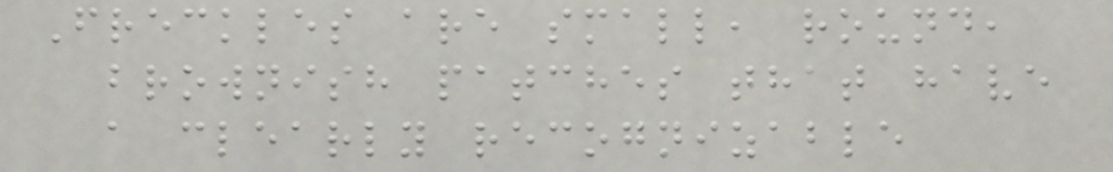Freckles are small, round,
brownish patches that have
a clearly recognizable
